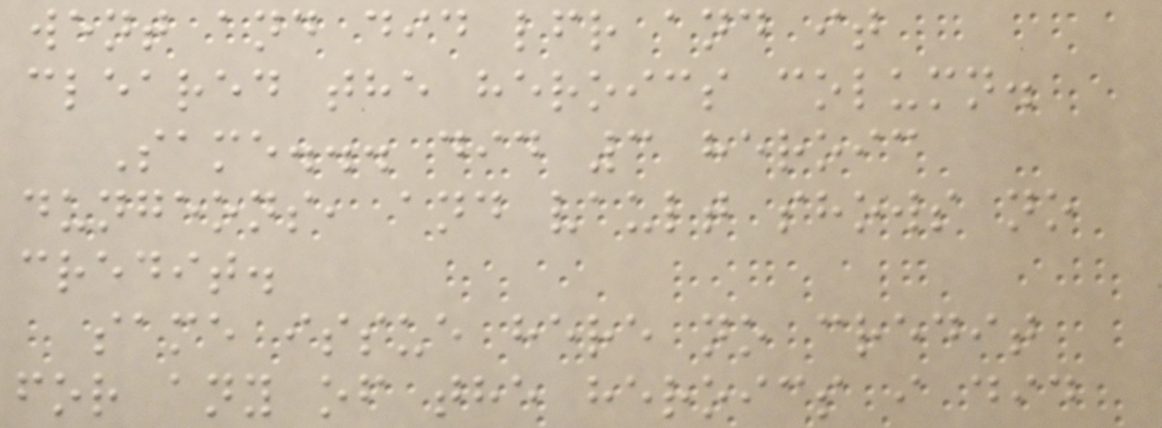went and did lfr and it
cleared the heroics column.
Same... did 3 heroic
dungeons, and vault shows no
credit.
same issue here no credit
for any of the heroics i did
